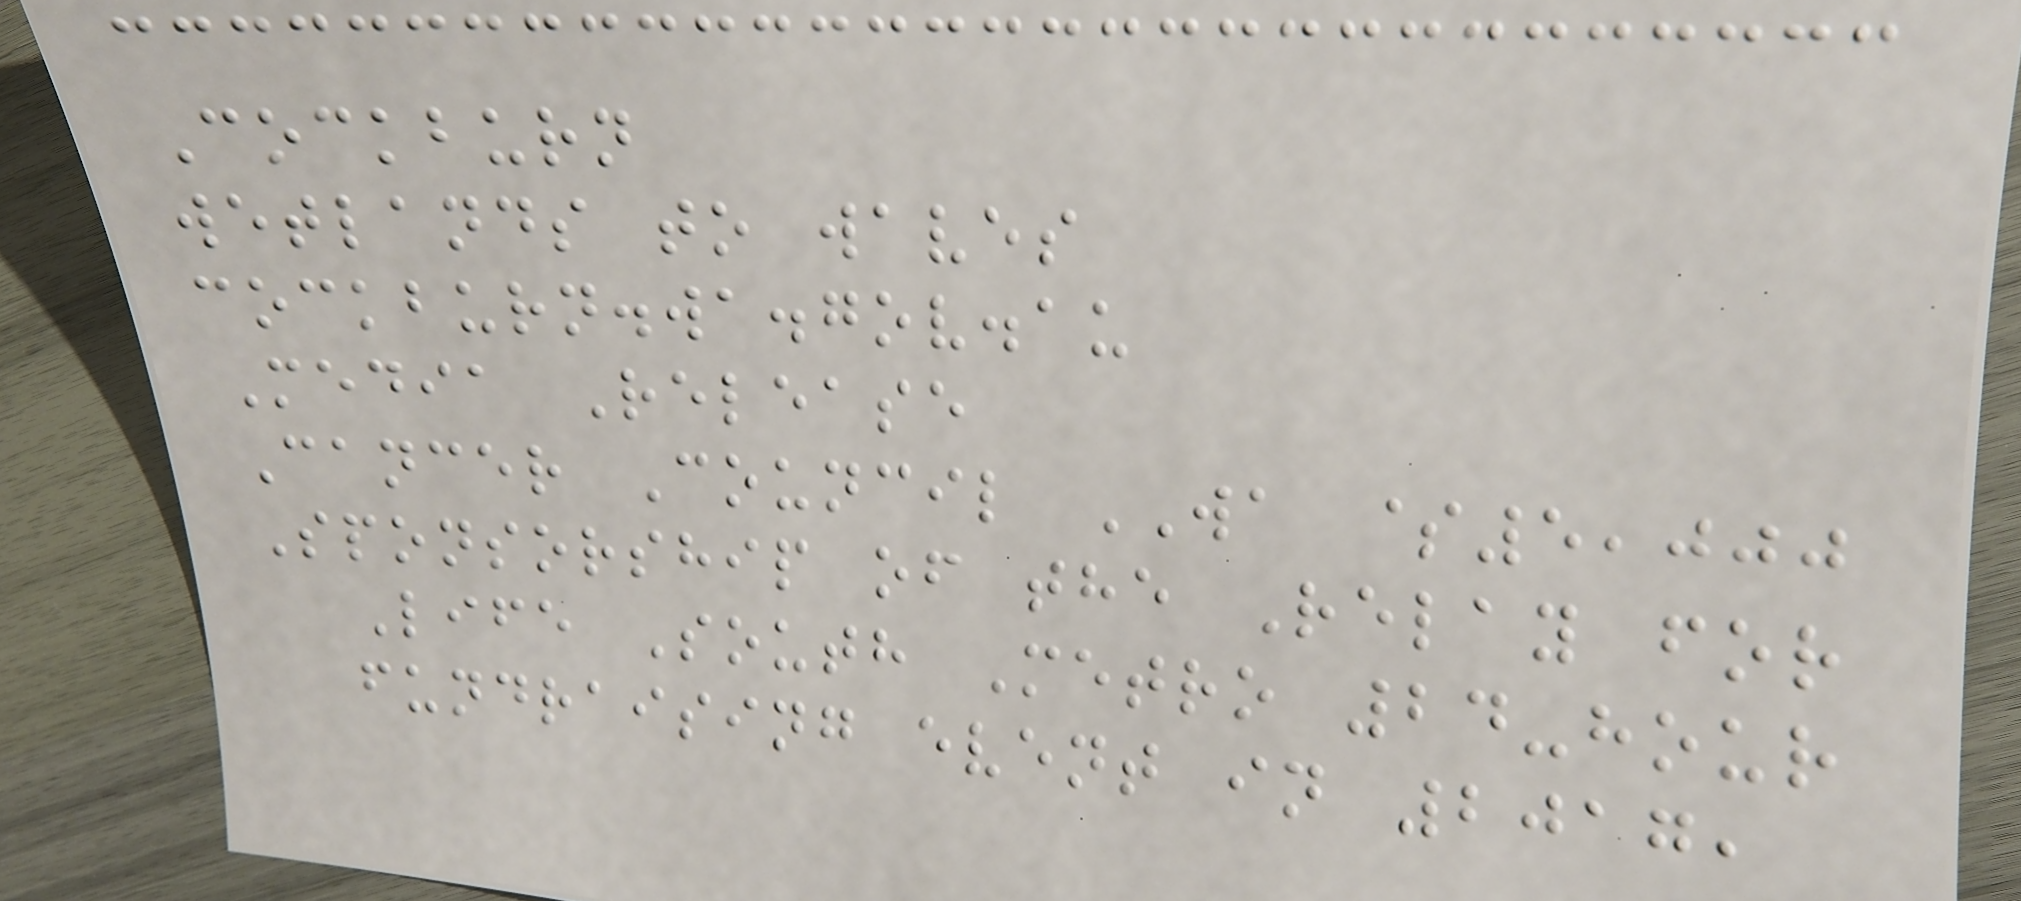Cockburn
wetlands to waves
cockburn.wa.gov.au
Media Release
Cancer Council WA $5,000
Sponsorship of the Relay for
Life South Metro 24-hour
fundraising event in 2017,
